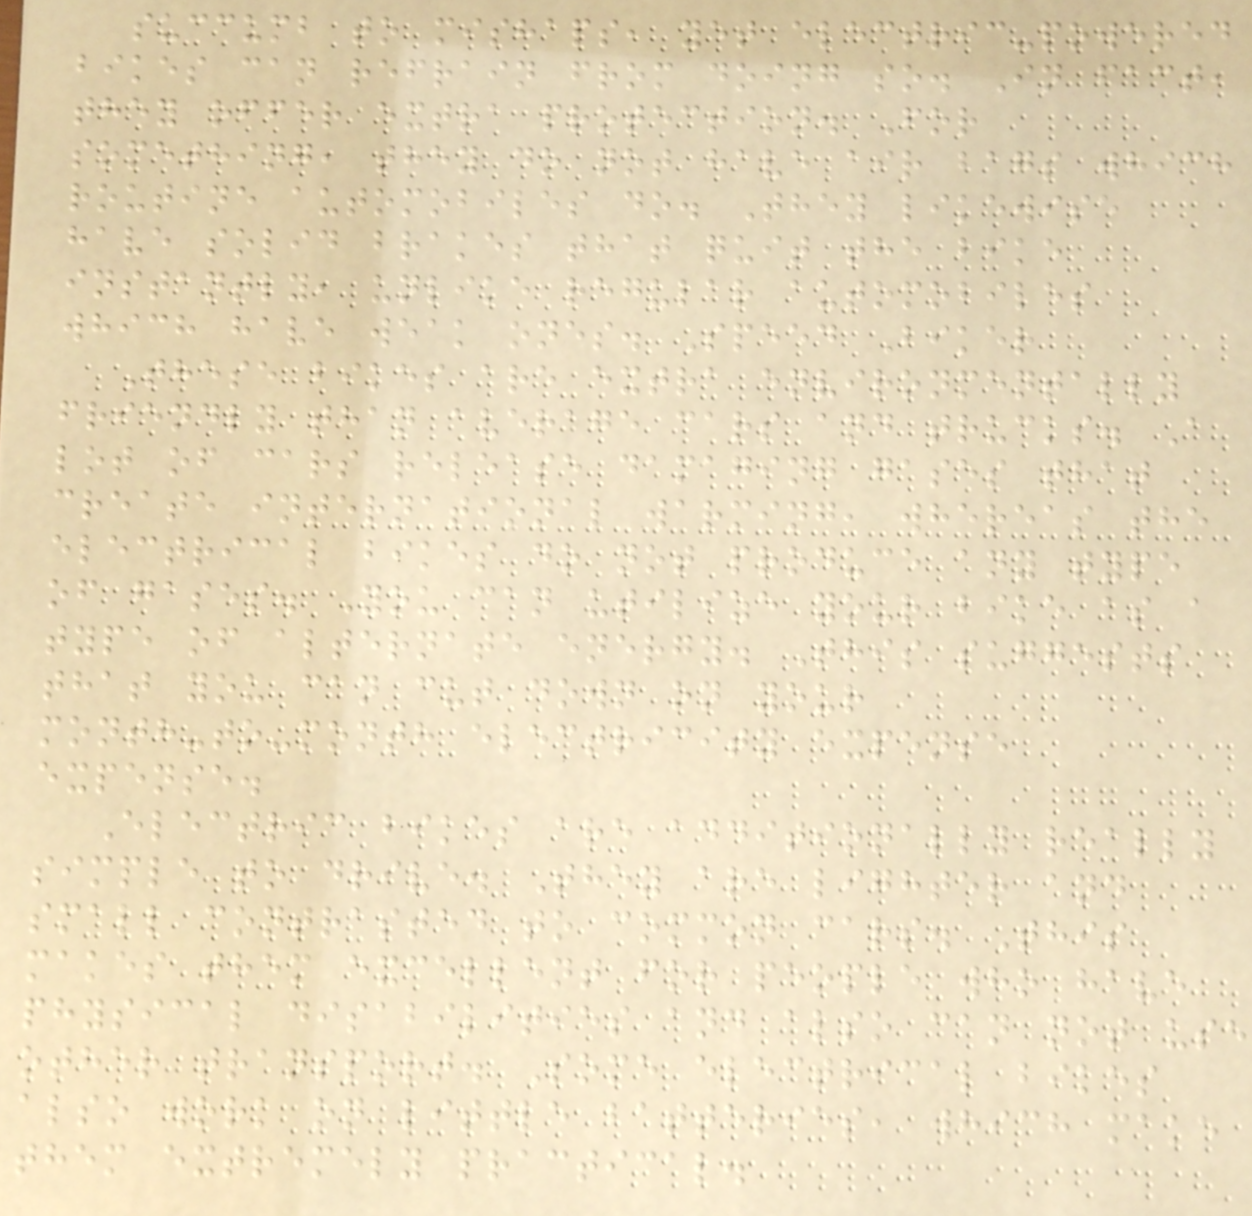succumb to mishaps, yet electric-powered
bikes can refrain from doing so. In fact,
they offer extra protection. For
something, they do not have air bags which
routine automobiles do. They likewise
have solid brakes that quit the bike
instantly, unlike regular automobiles
which have weak ones. Speed Biker
These bikes are extra environmentally
friendly than average cars and trucks. A
lot of cars release damaging gases that
create international warming, whereas the
electrical bikes do not produce any type
of gases. You can utilize your bike as a
type of alternate energy. This suggests
that you can cut down on your
month-to-month electricity expense
expense.
Electric bikes are additionally really
simple to drive. They are lighter and
small contrasted to common cars. This
makes them excellent for people who have
physical disabilities and also can not use
other transport. Some electrical bikes
also work on little batteries, which make
them extremely practical.
